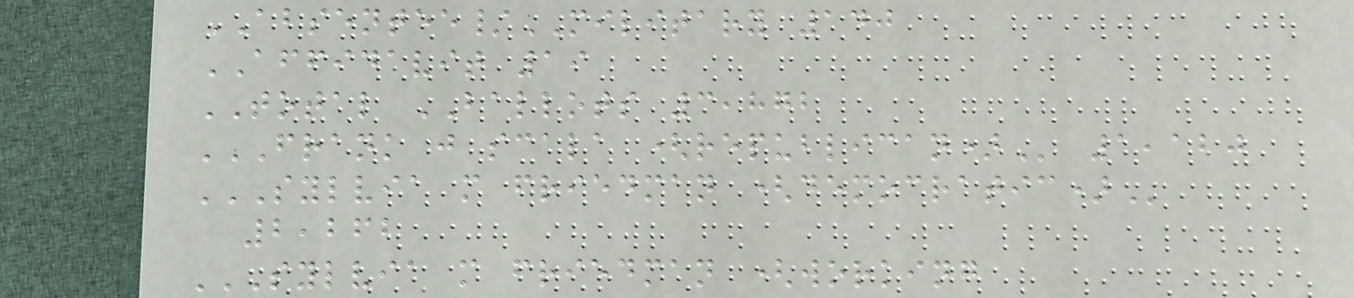ABSENTEE/MILITARY 140
AFFIDAVIT 19
TOTAL BALLOTS 3,872
FRANK J SCALA (REPUBLICAN) 1,120
SYLVIA M FRIEDMAN (DEMOCRATIC)
2,262
SYLVIA M FRIEDMAN (WORKING
